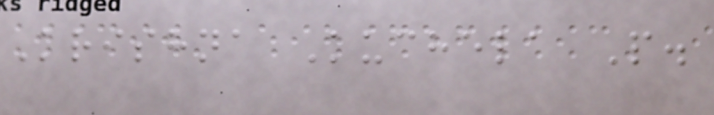Krishna Kuchela P.
